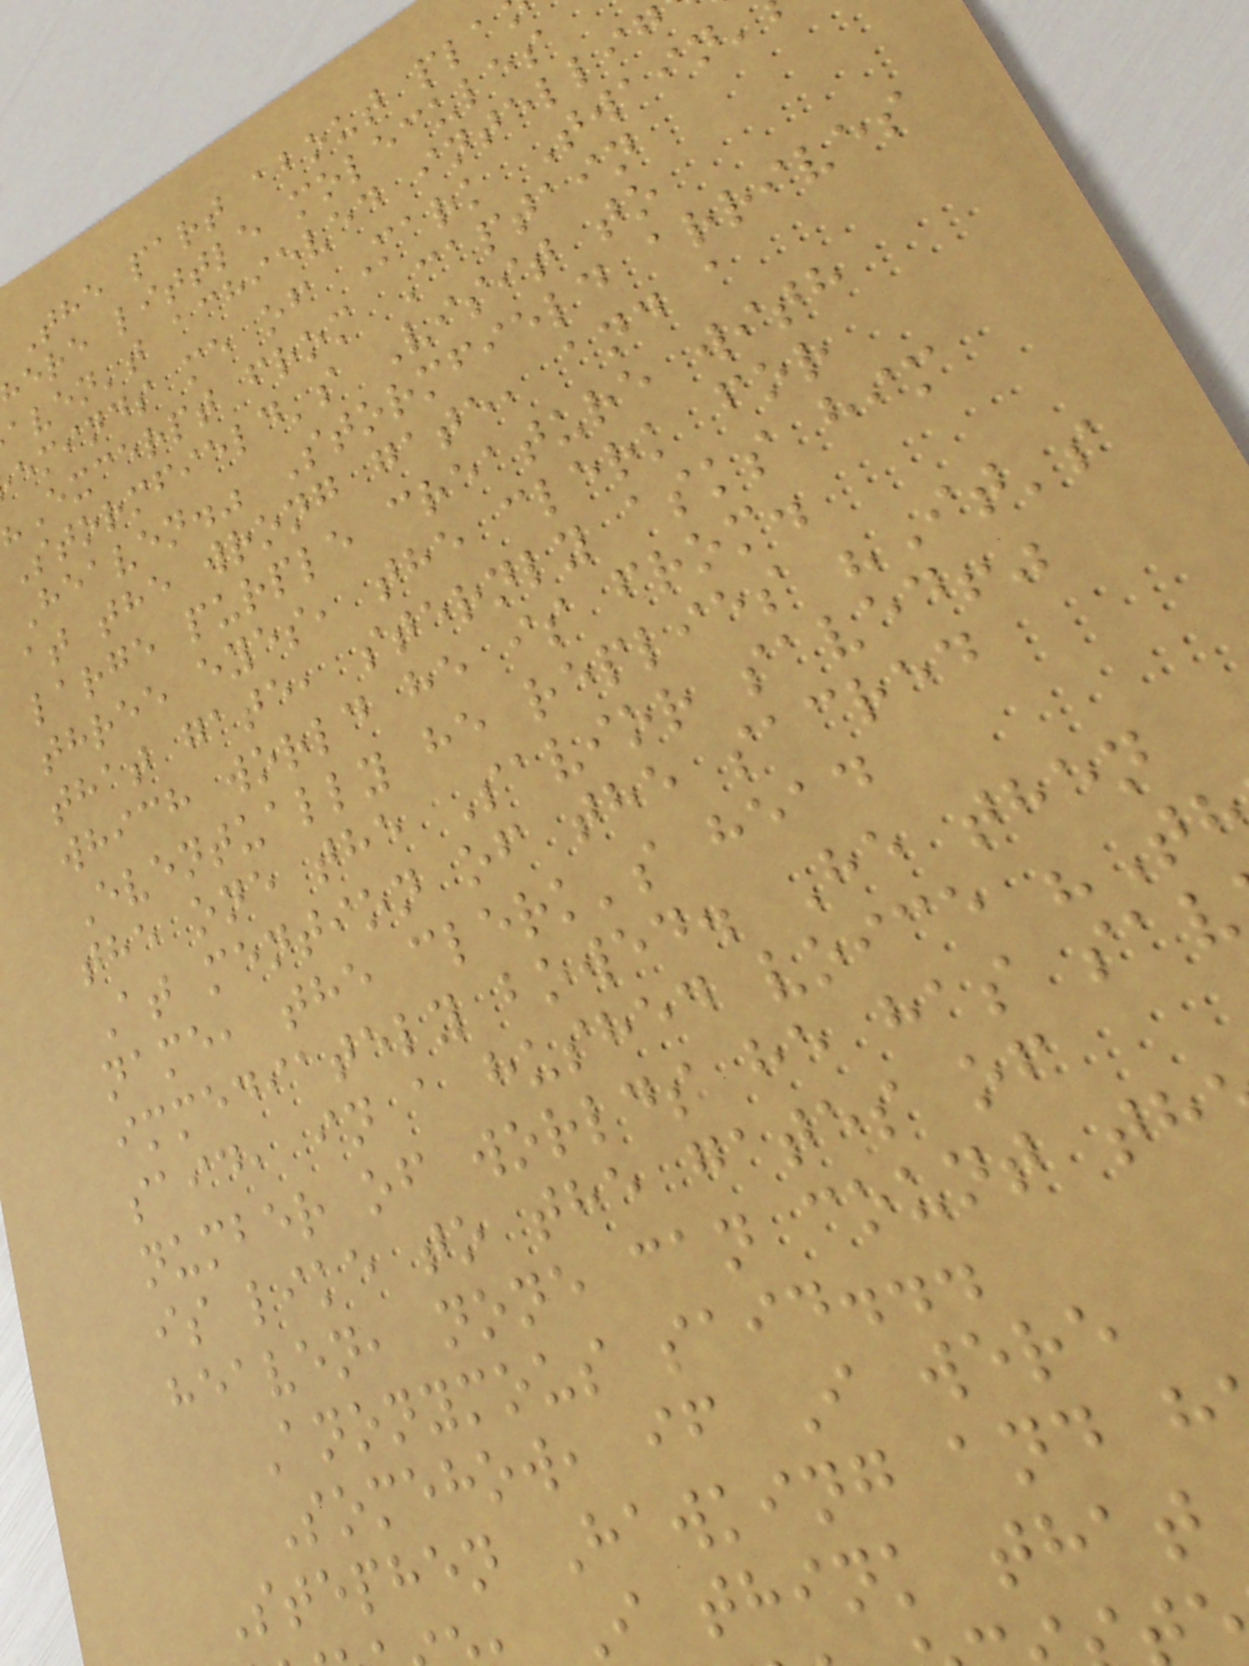The part about pla
ere little molecules
aven't achieved intellig
eminds me of Mark Twain'
Excerpt from Captain
Stormfield's Visit to
Heaven." Stormfield arrives
at the wrong gate, and a
large purple creature with
three eyes, the clerk for
that gate, sternly asks him
which world he is from.
Eventually he replies "It's
the one the Savior saved!"
At mention of the sacred
name, the clerk's head
immediately bowed. He then
said, in a hushed voice "T
number of worlds he has sav
is like to the gates of
heaven, none can count th
Anonymous said...
Somehow, if I were
Stephen Hawking and h
I think that
